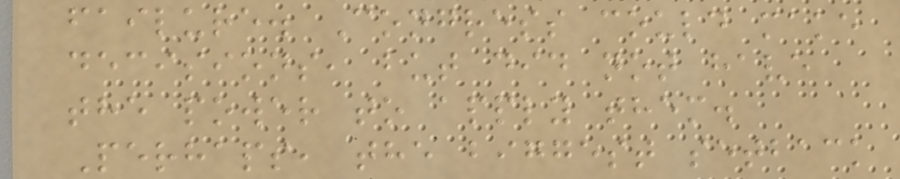failure. Congress could make
decisions, but did not have
the power to apply them.
Perhaps, the biggest setback
